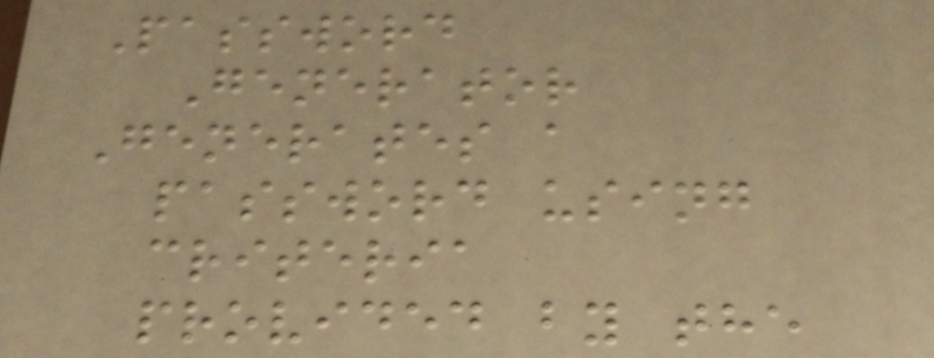Password
Generator
Generates a
password using
criteria
provided by the
